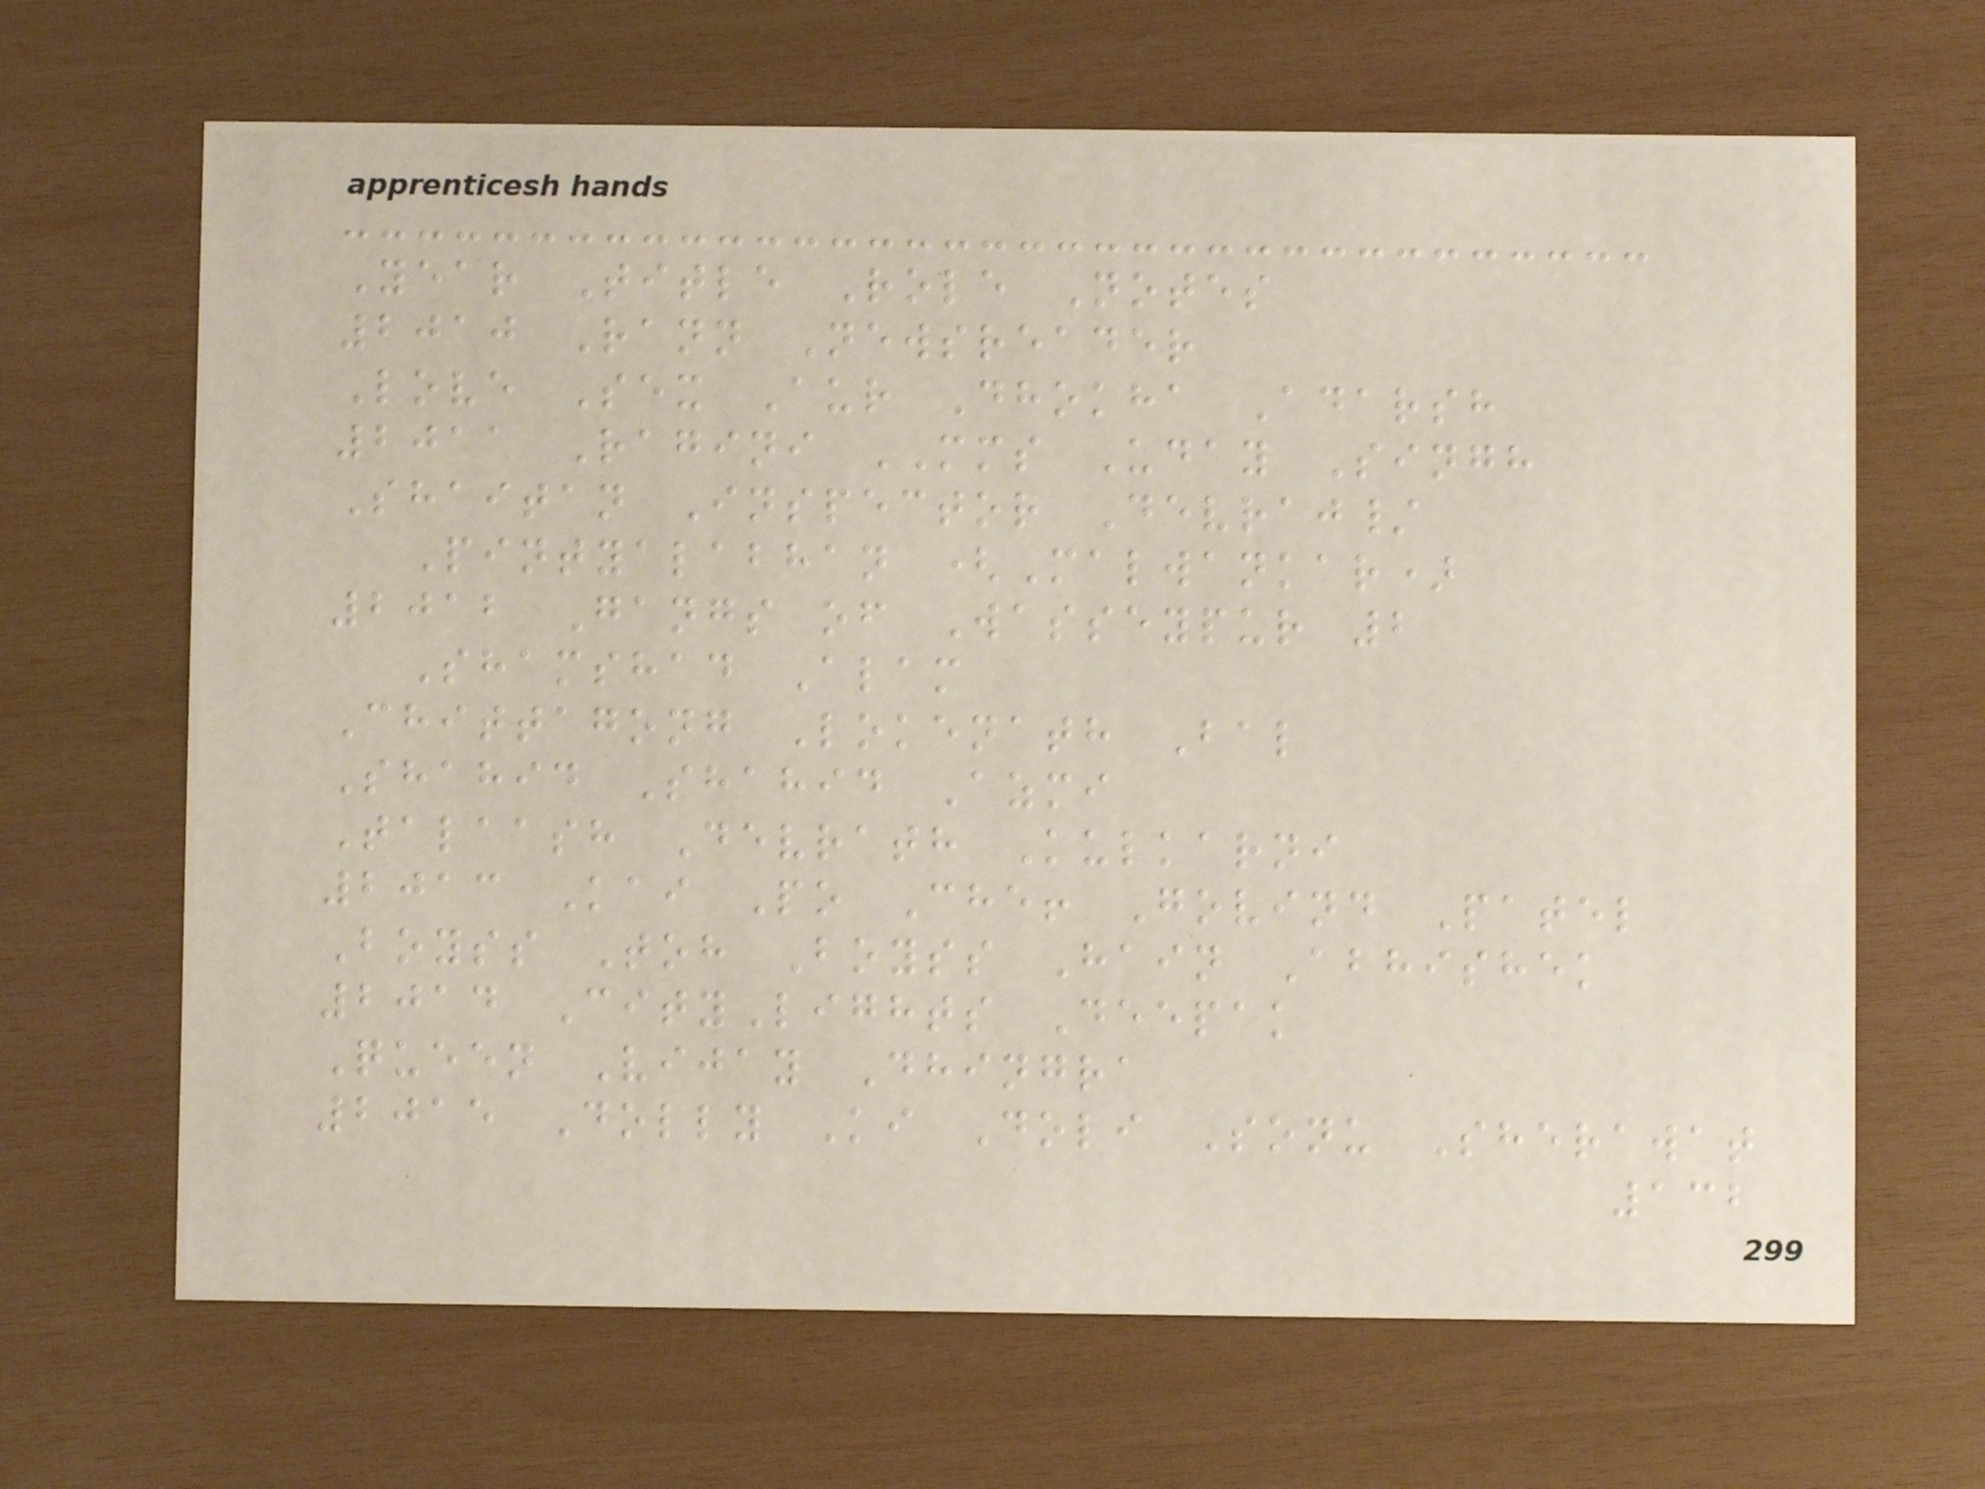Year Title Role Notes
2010 Rann Newsreader
Love Sex Aur Dhokha Adarsh
2011 Ragini MMS Uday Singh
Shaitan Inspector Devraj/
Pintyalabhan (Malwankar)
2012 Gangs of Wasseypur 2
Shamshad Alam
Chittagong Lokenath Bal
Shahid Shahid Azmi
Talaash Devrath Kulkarni
2013 Kai Po Che! Govind Patel
Boyss Toh Boyss Hain Abhishek
2014 CityLights Deepak
Queen Vijay Dhingra
2015 Dolly Ki Doli Sonu Sherawat
132
